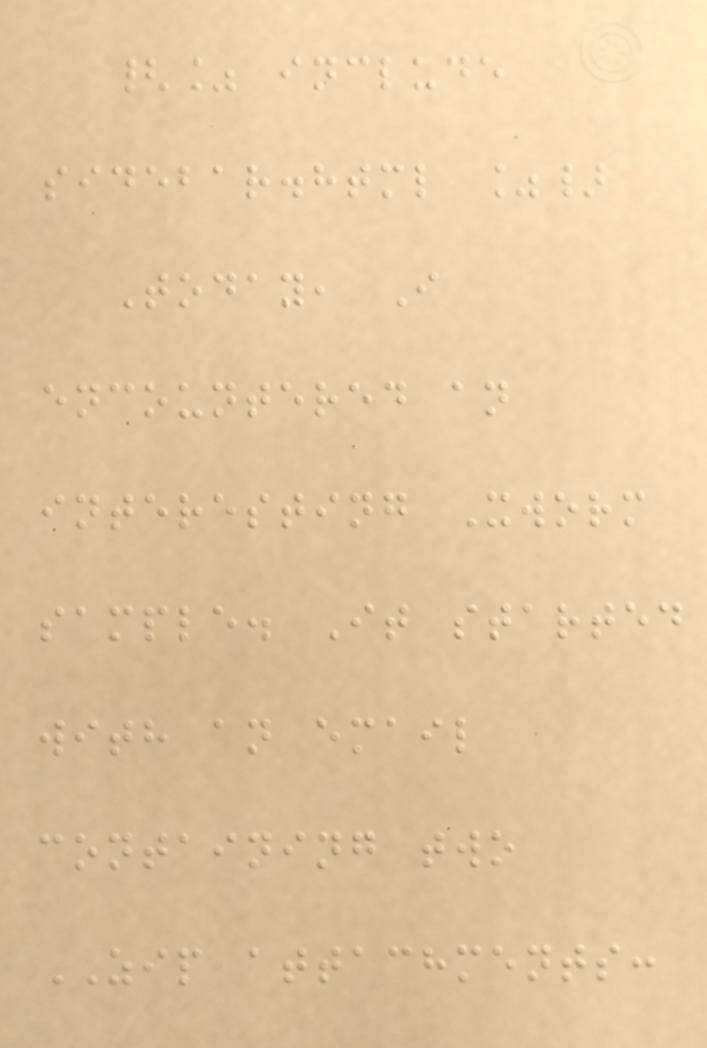{% include
sidebar.html %}
Today, I
encountered an
interesting Xworm
sample. It started
with an email
containing two
ZIP attachments:
